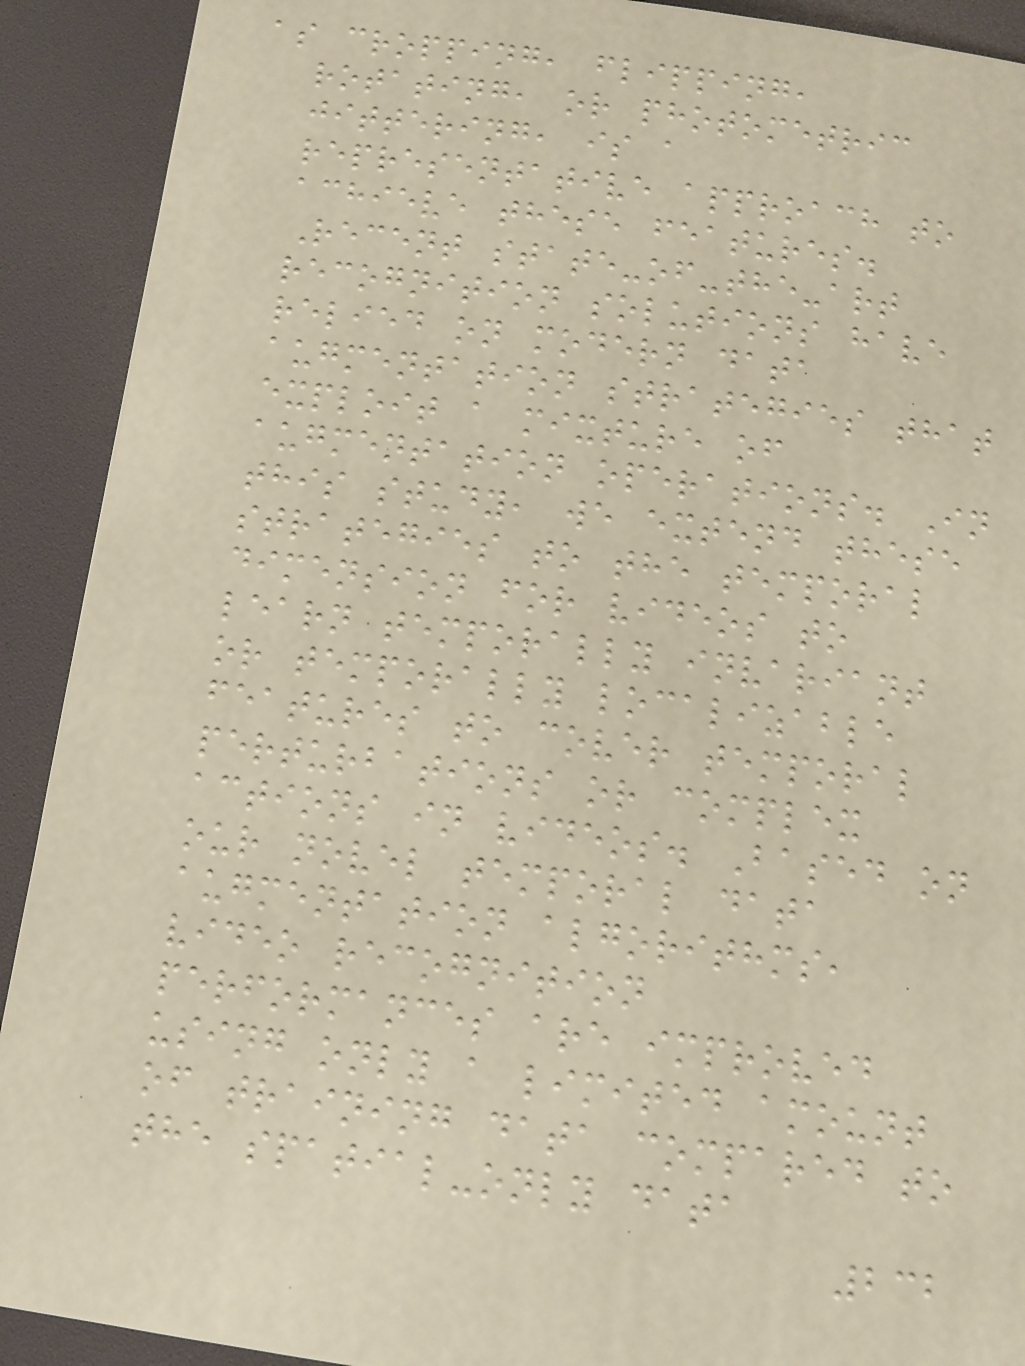as cropping, flipping,
rotating, or photometric
jittering, is a
representative approach to
achieve these features.
Recent state-of-the-art
recognition solutions have
relied on modern data
augmentation strategies that
exploit a mixture of
augmentation operations. In
this study, we extend these
strategies to the temporal
dimension for videos to
learn temporally invariant
or temporally localizable
features to cover temporal
perturbations or complex
actions in videos. Based on
our novel temporal data
augmentation algorithms,
video recognition
performances are improved
using only a limited amount
of training data compared to
the spatial-only data
232
